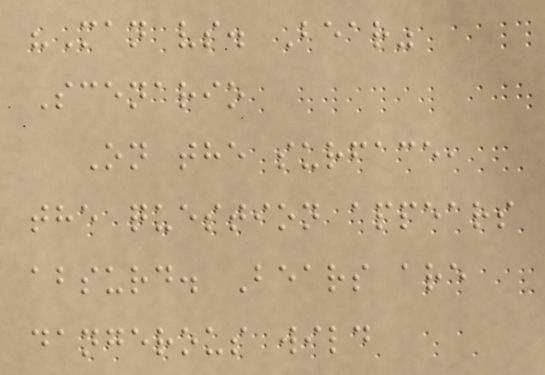"Man vs. Bear"
Scenario
On the surface,
the question appears
absurd. Bears are
dangerous wild
